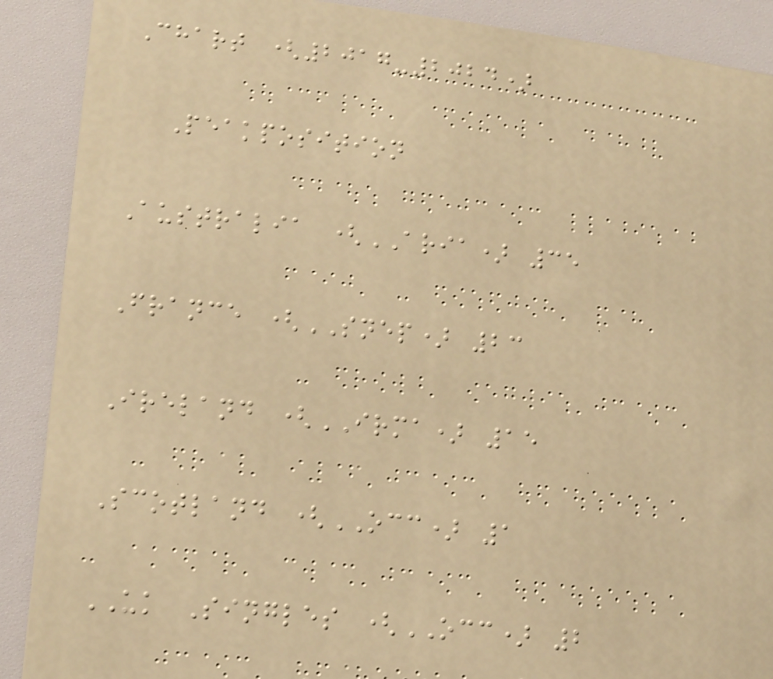Chart (2017-2024)
Peakposition
Australia (ARIA) 35
France (SNEP) 23
Ireland (IRMA) 15
Scotland (OCC) 1
UK Singles (OCC) 2
